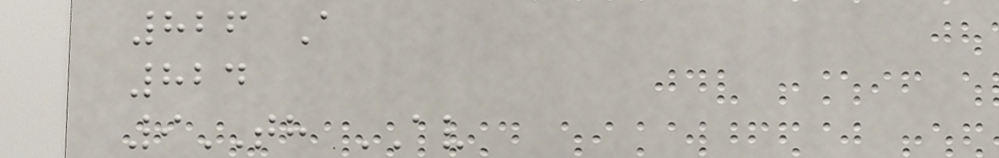826 A
824
9TH AV
